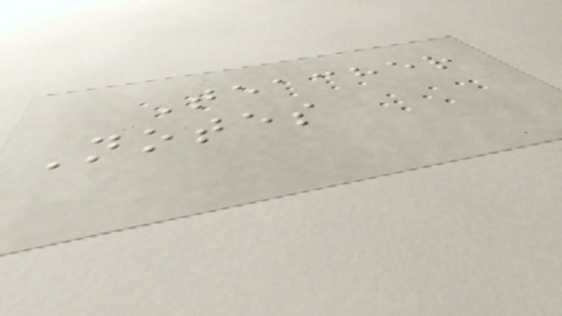Teacher
Notes
